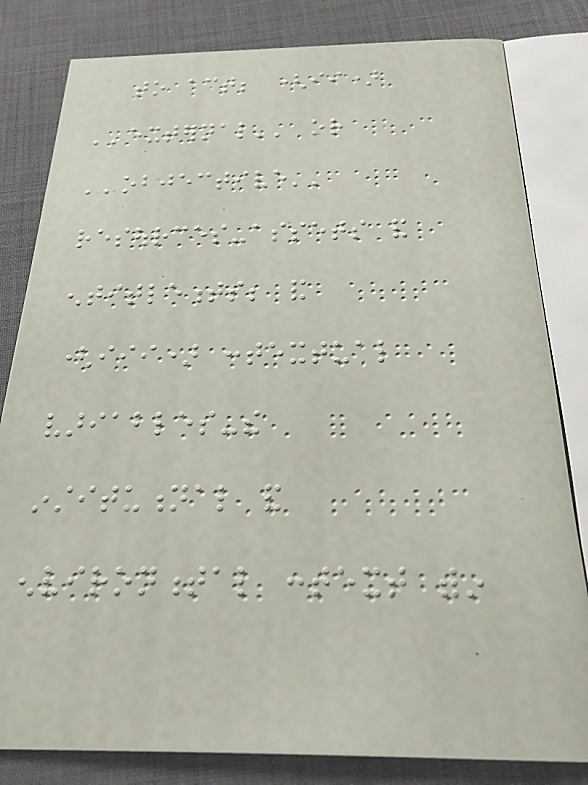to act; (ii)
''external'' or
''objective''
resources-assets and
entitlements; and
(iii) contextual
variables-the
institutional and
environmental context within
